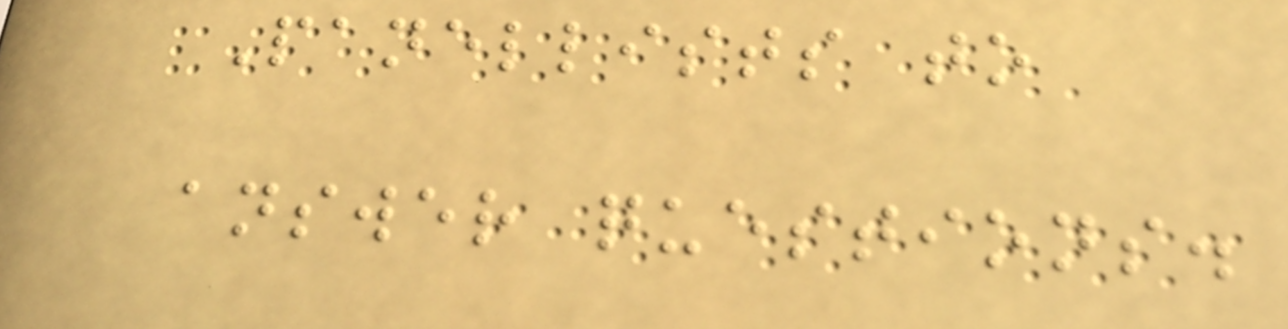Panellists to
answer questions.
